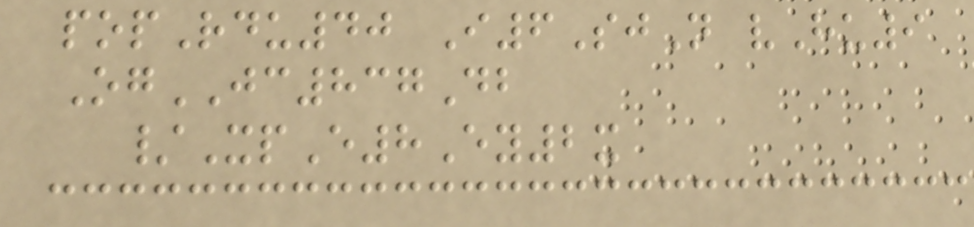popRdu40 I6SjN vHu9
OgJC837Db
/XpE8Ey2x
